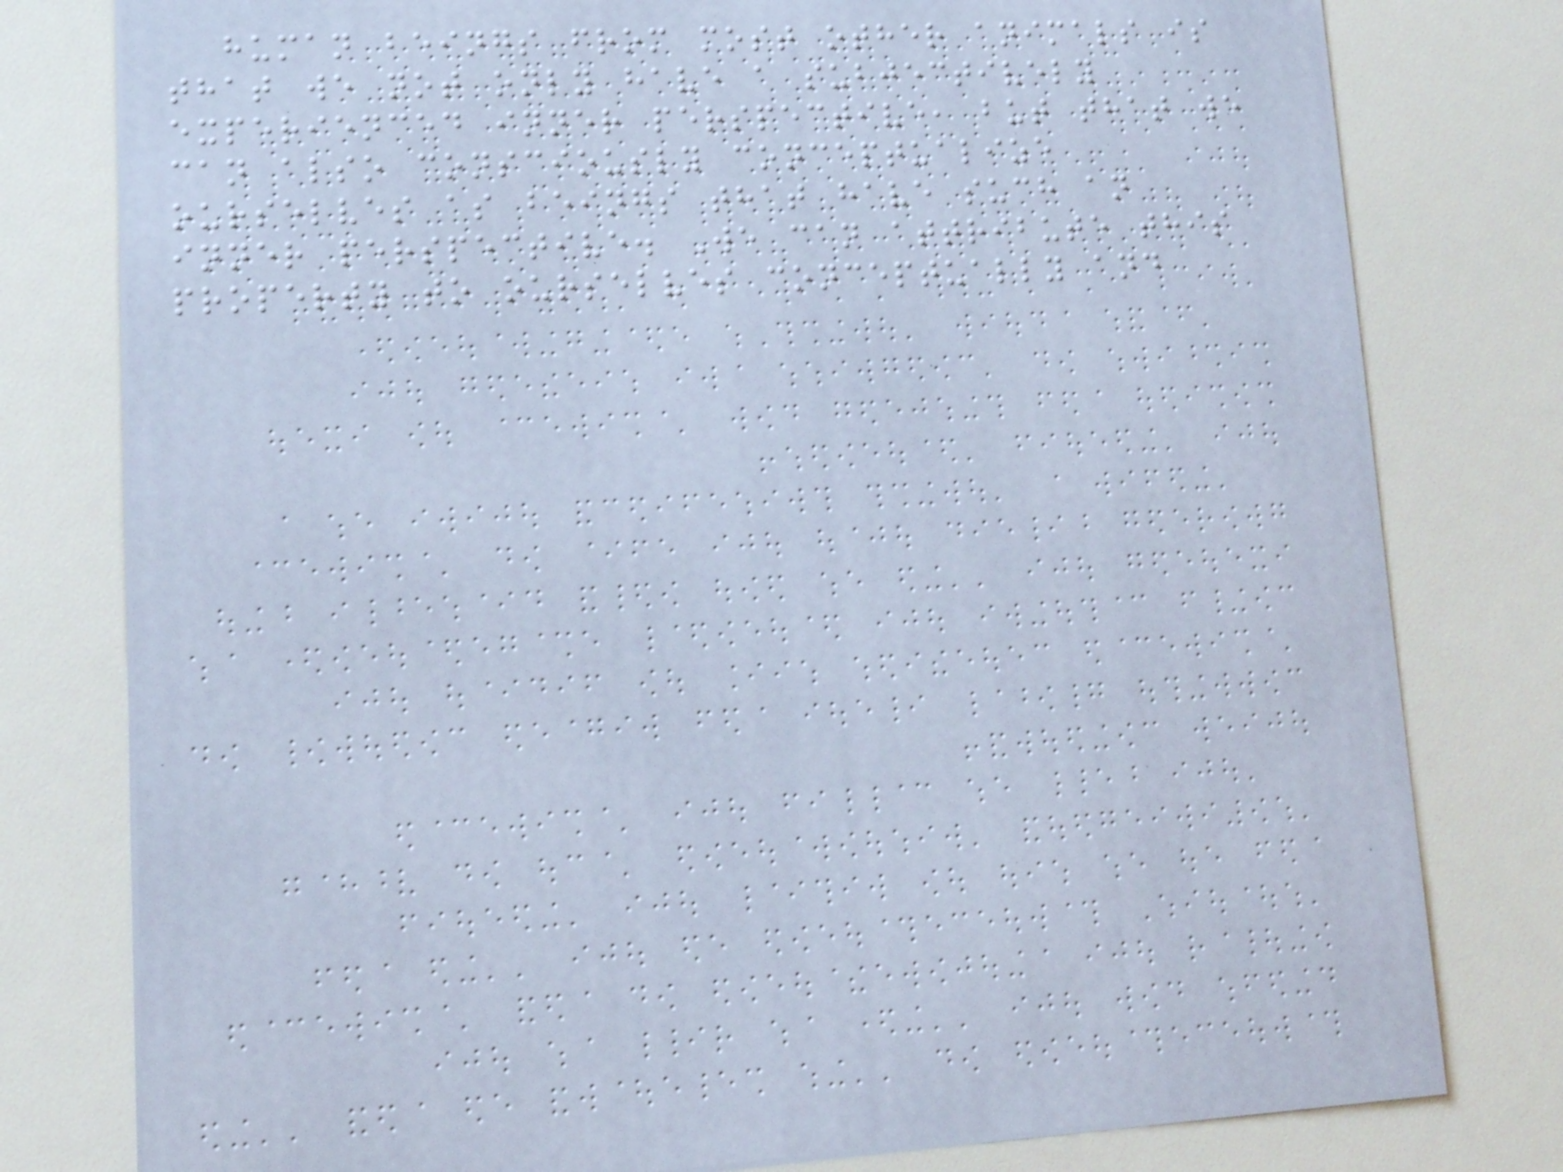human beings from most other animals is
that we not only have a subjectively
experienced inner perspective, but that we
can also consciously conceptualize
ourselves as beings that have such an
inner perspective. We can attribute this
property to ourselves conceptually and
